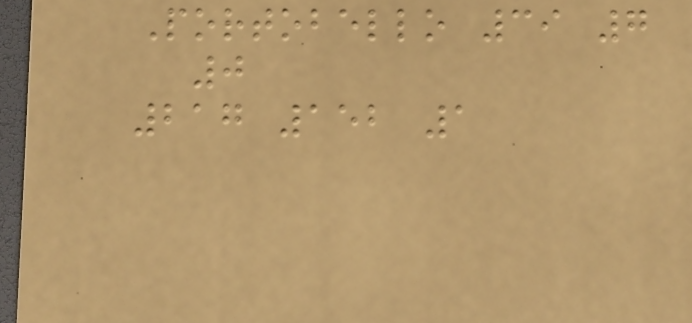Portobello 39 7
0
217 152 1
